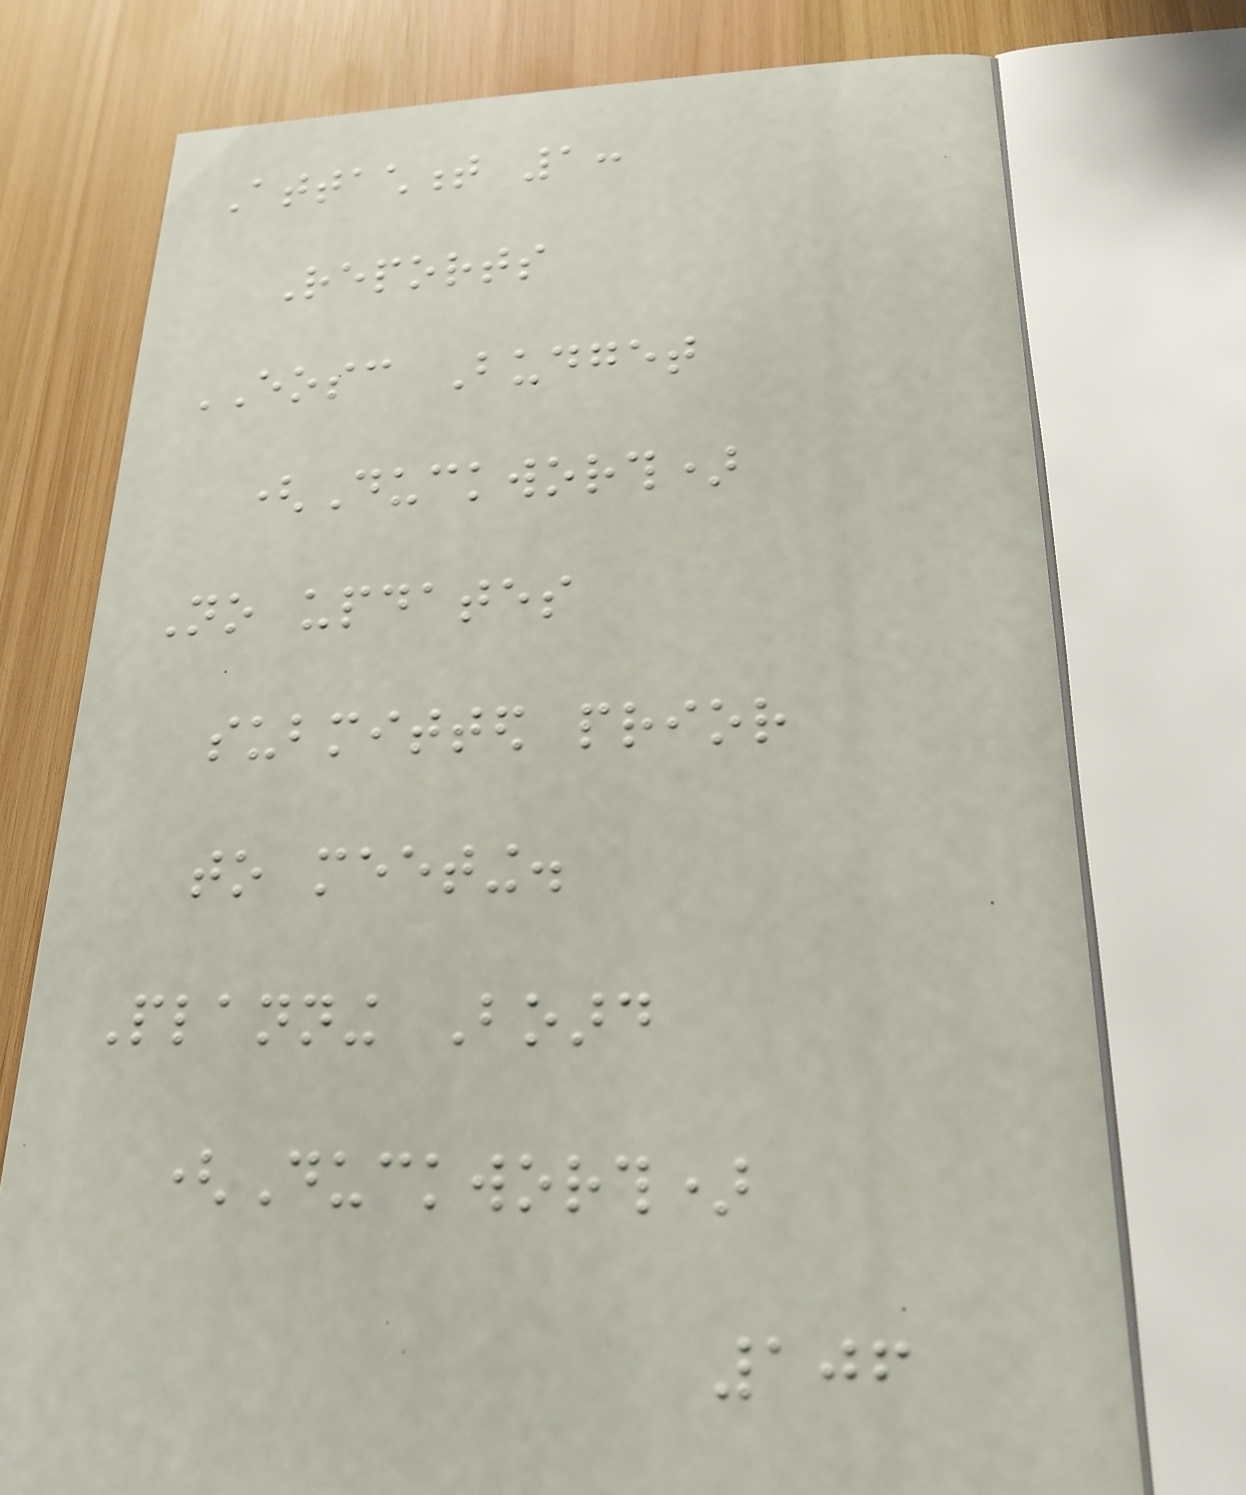Attachment 1:
Reports
EOSC Budget
(Duckworth)
No updates
submitted prior
to meeting.
Planning Board
(Duckworth)
106
